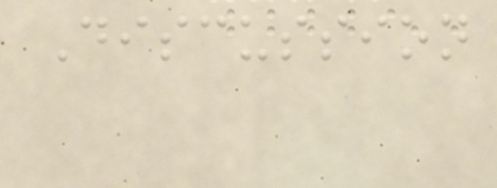Discussion
